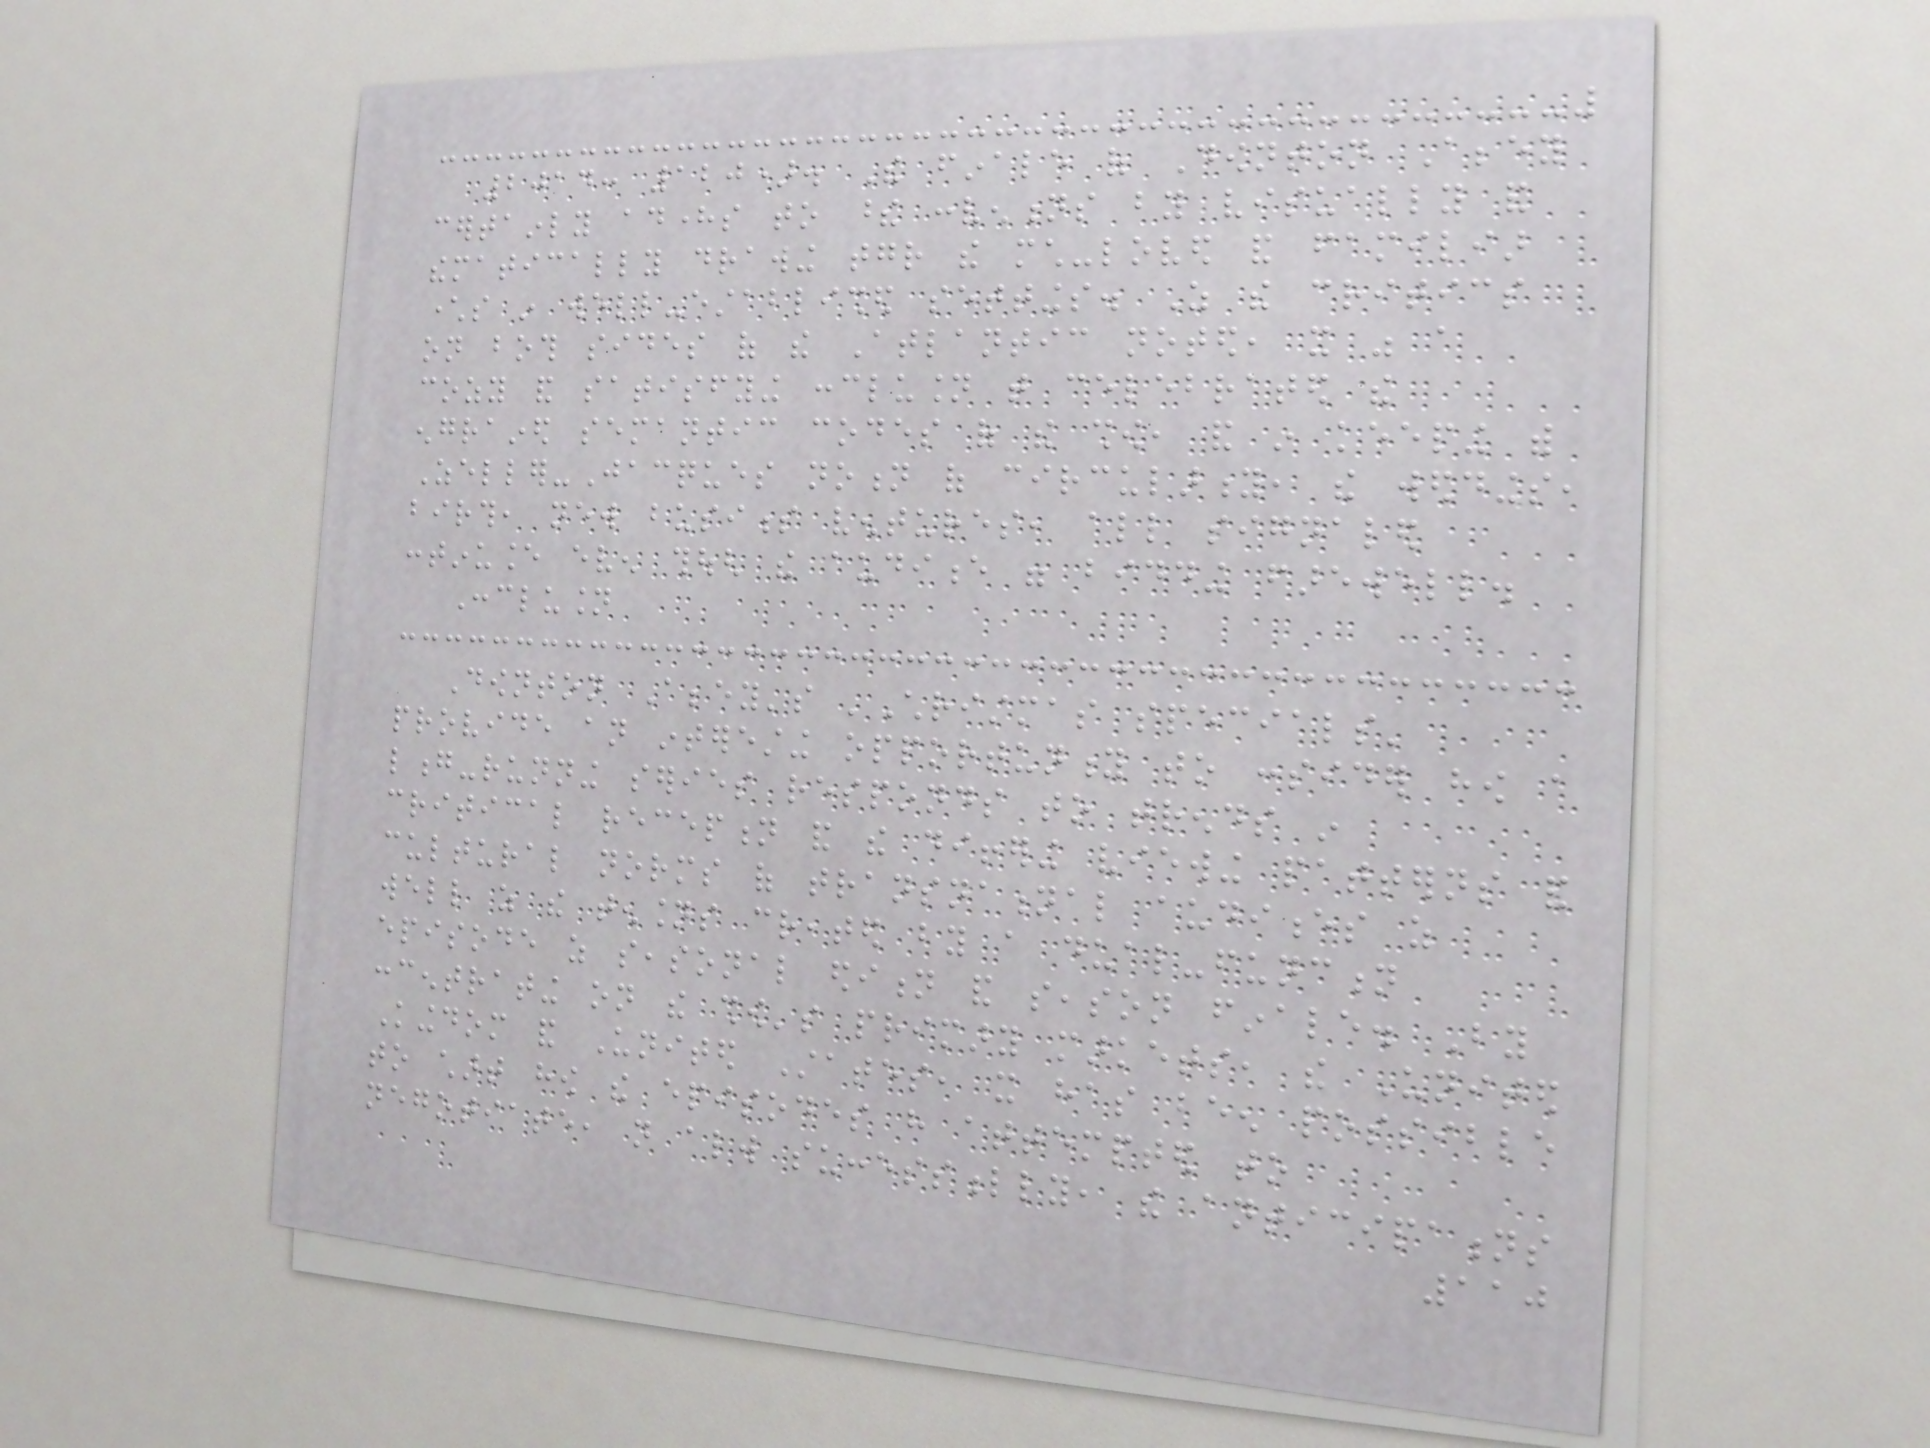2014: 120). The finale of Downton Abbey
certainly adheres to these conventions by visually and
thematically drawing together the much-loved and familiar
characters in well-established settings. As the critics
on both sides of the Atlantic noted, it was a
cozy and satisfying conclusion that celebrated the
engrained semantic codes of the show, and in keeping with
Zeller-Jacques notion of circularity, the weddings,
birth, new business ventures, all signaled
continuance even though the audience were bidding farewell.
Conclusion
Downton Abbey's 'Christmas specials'
provide an interesting opportunity to consider how a
long-running series responds to trends in
critical reception and the differing viewing patterns and
cultural norms of transnational audiences as
well as the tensions created by a dual-function
episode as seasonal edition and season finale. By
concentrating on the show's primary markets, the United
Kingdom and United States, it has been possible
to chart how the episodes have attempted to
negotiate, not always successfully, the anticipations
110
